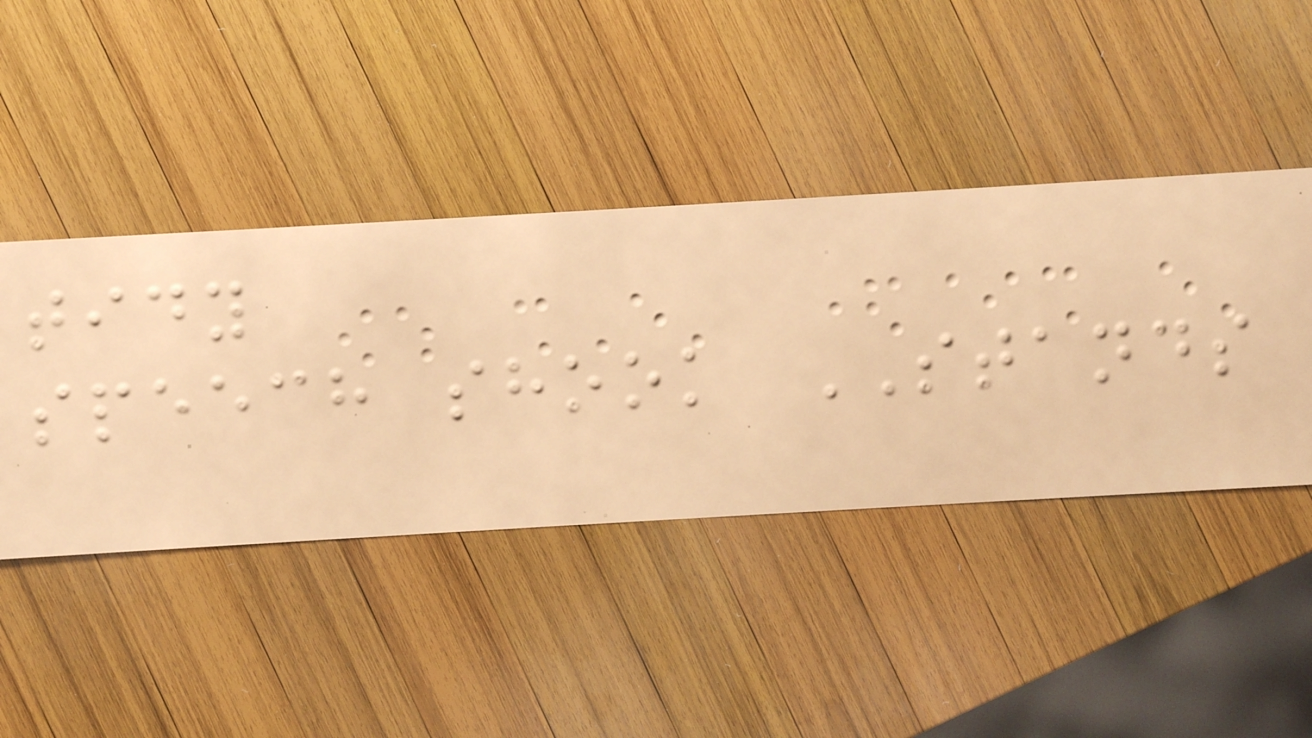tidy
speech shook STANDS
